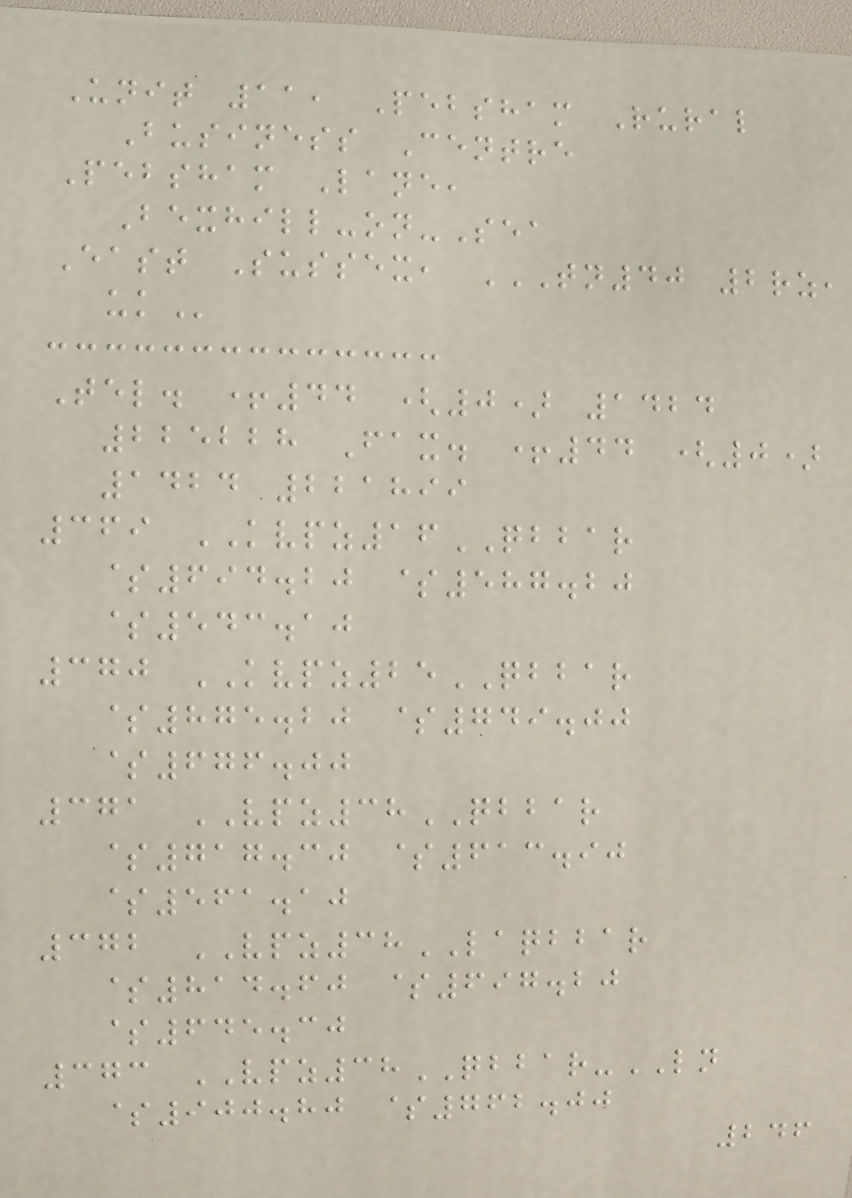Unit 11, Pebsham Rural
Business Centre
Pebsham Lane,
Bexhill-on-Sea
East Sussex, TN40 2RZ,
UK
Tel. +44 (0) 1424
225228 Fax. +44 (0)
1424 221899
369 KVPZ16QBBAR
$694.20 $587.20
$543.10
370 KVPZ25QBBAR
$875.20 $749.00
$676.00
371 VPZ38QBBAR
$717.30 $613.90
$561.10
372 VPZ38LAQBBAR
$814.60 $697.20
$645.30
373 VPZ38QBBAR-LN
$900.80 $762.00
246
